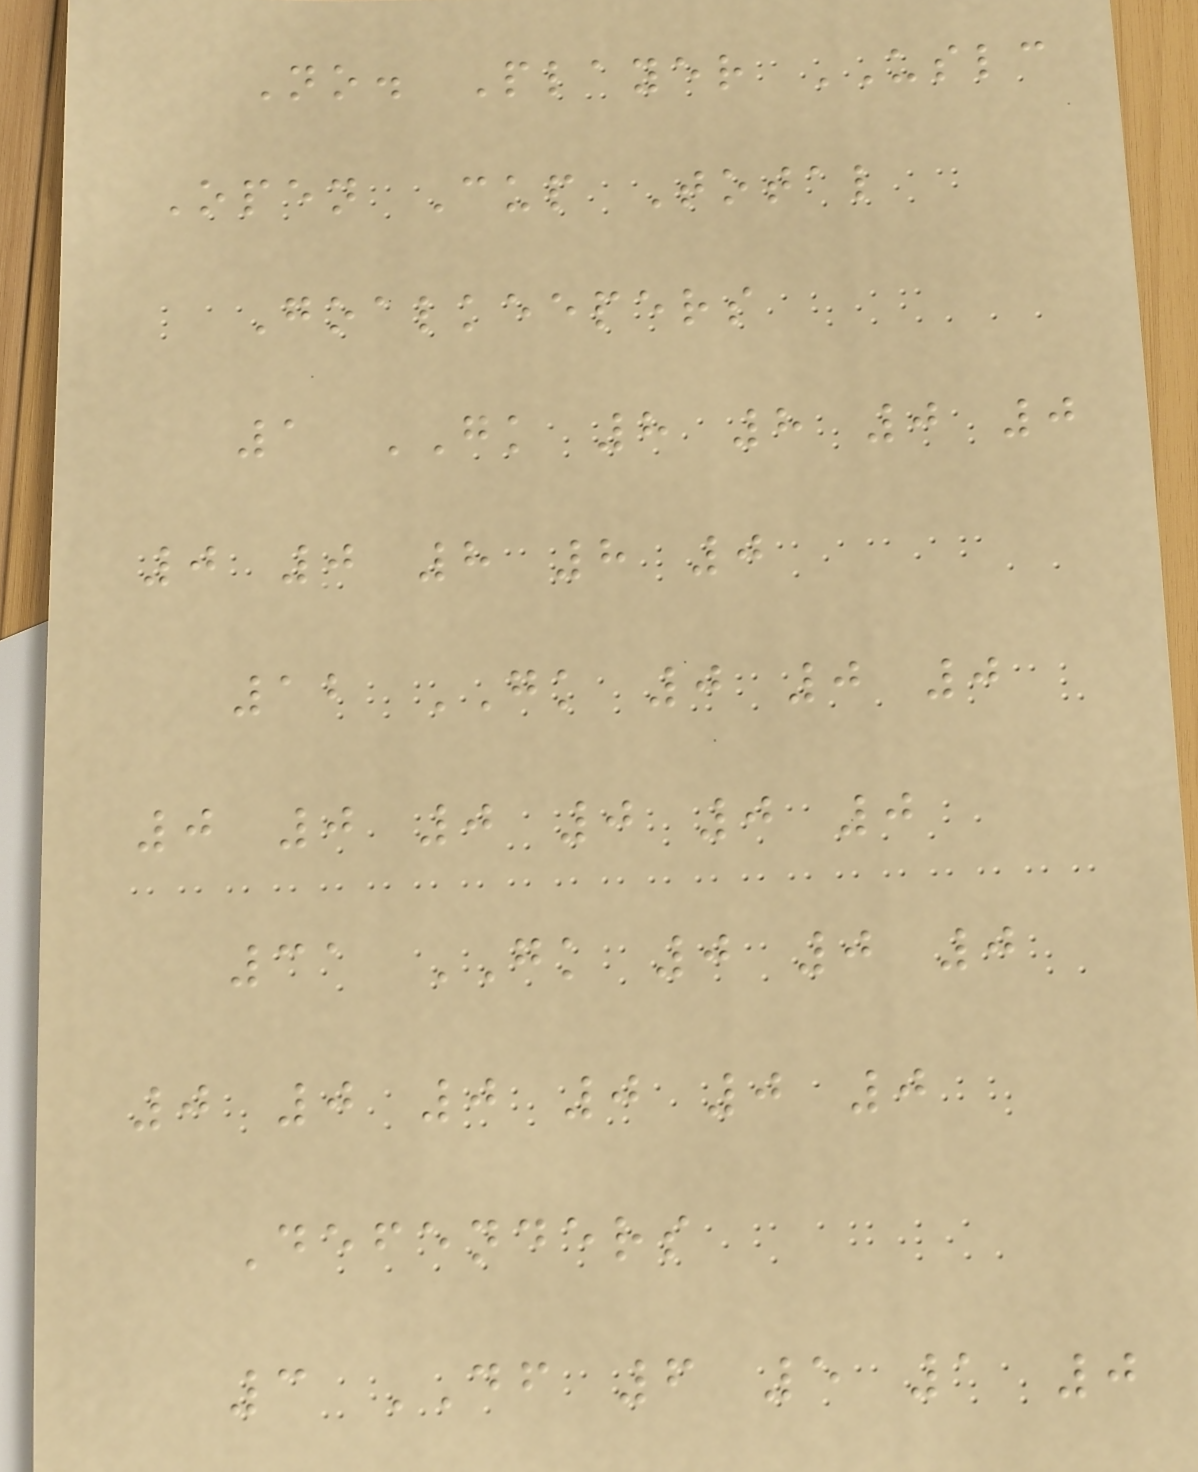No. Player USLC
Open Cup Total
Goalkeepers
1 GK 8 8 0 0
0 0 8 8 0
12 GK 0 0 0
0 0 0 0 0 0
31 GK 0 0 0
0 0 0 0 0 0
Defenders
3 DF 6 5 1 0
